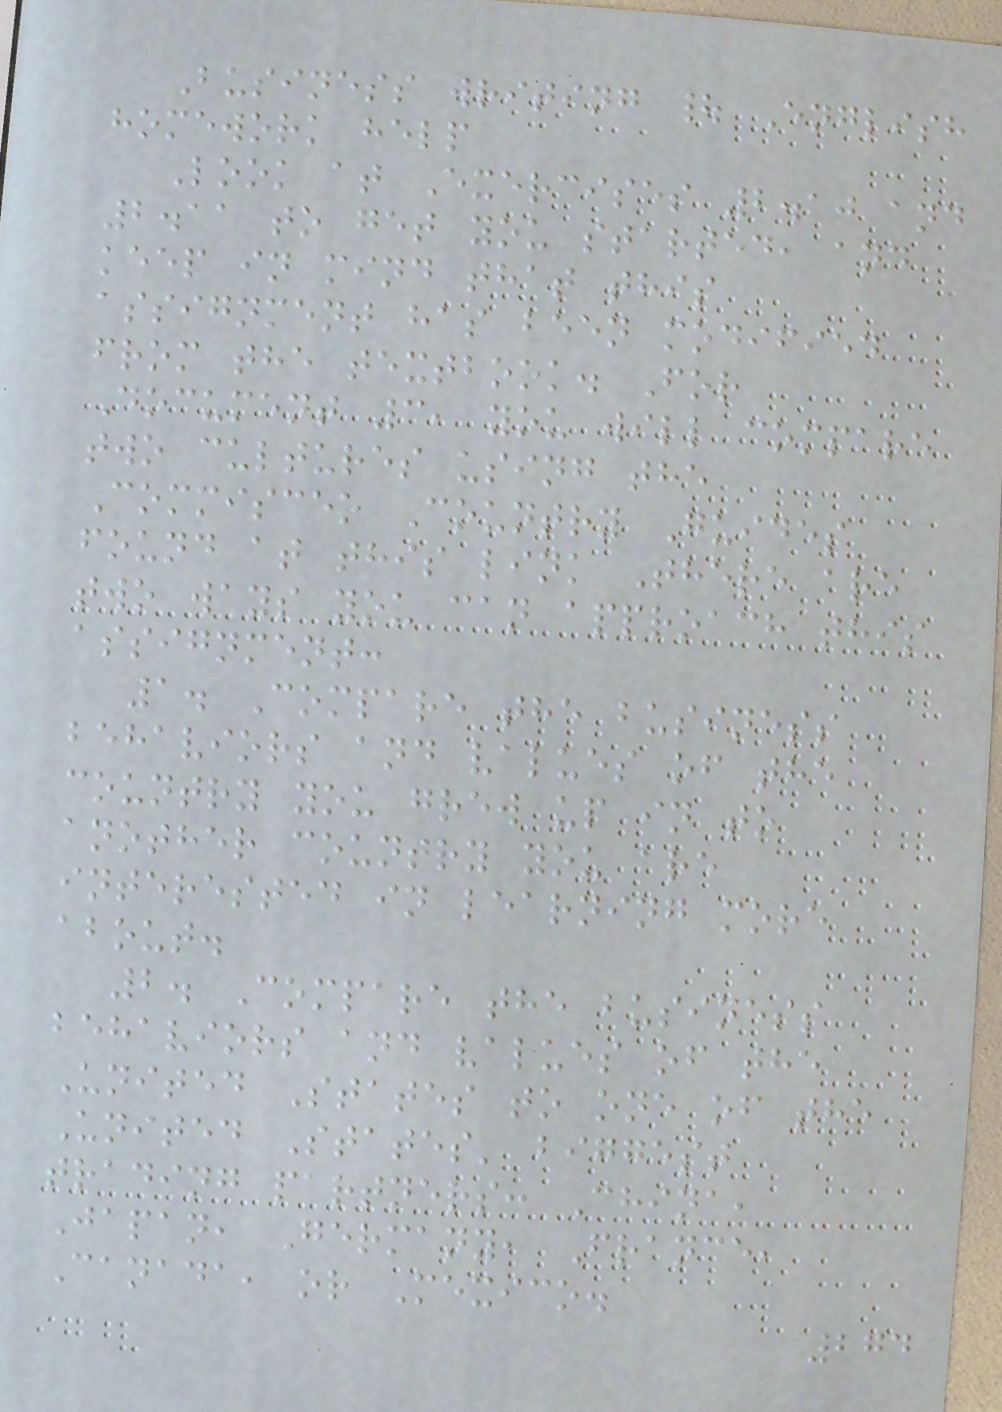Business writing | English
homework help
Look at Exercises 2.10 and
2.11 to get you started, and
keep in mind that this
assignment has been modified
from the textbook. For
Document 3, you will compare
two cultures using the
Commisceo Country Guides
found at this link There are
two ways you can approach this
assignment:
1. Compare the business
behaviors and values of the
country you grew up in to
another country you are
interested in learning more
about.
2. Compare the business
behaviors and values of the
United States to one of the
United States' biggest
trading partners: China,
Japan, Germany, France,
Canada, or Mexico.
274
